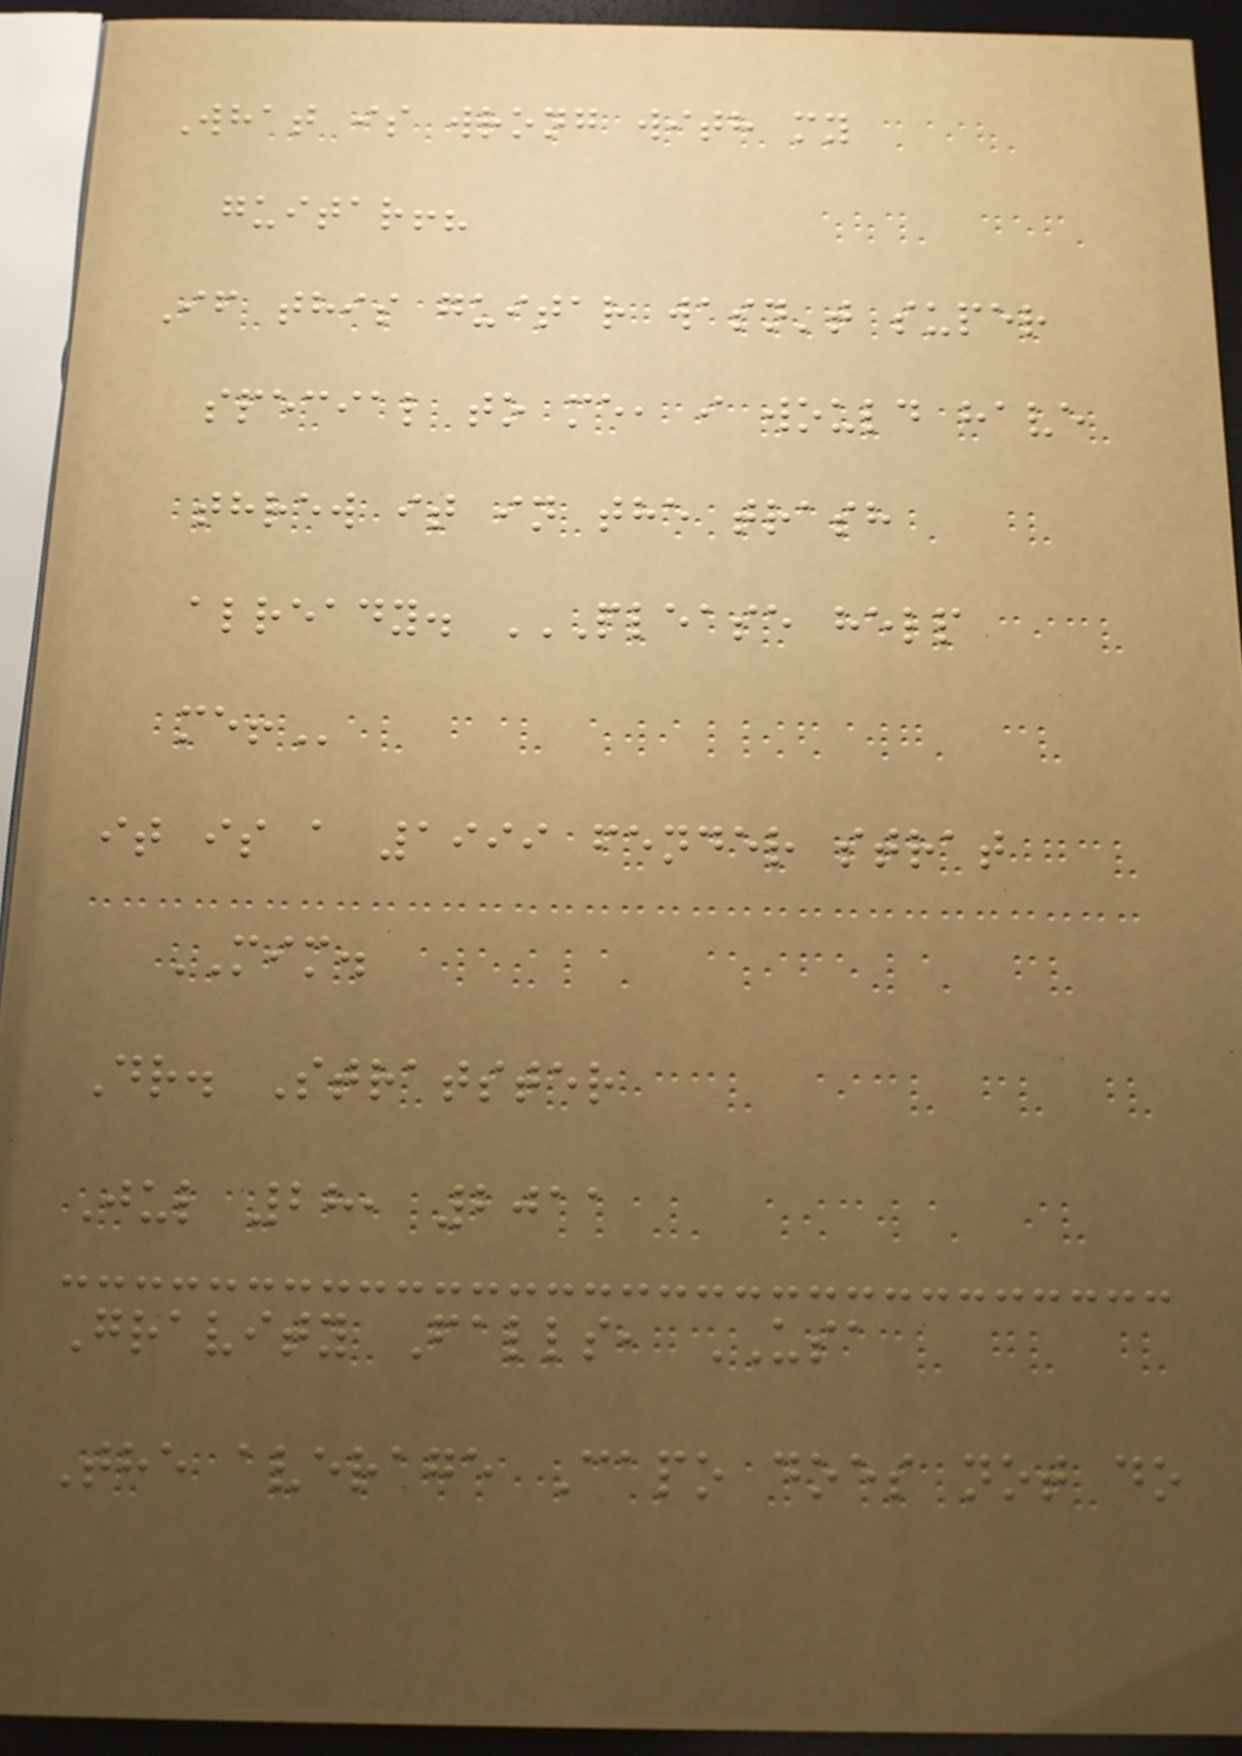What is wrong with my
guitar!?
If this guitar wasn't super
special to me, i would have
threw it in the trash
already. PLEASE HELP
ME!
it is a 1999 fender strat
MIM.
Dr. Stratster
Jul 28, 2011
Gravity Falls, USA
The average Capo does not do
